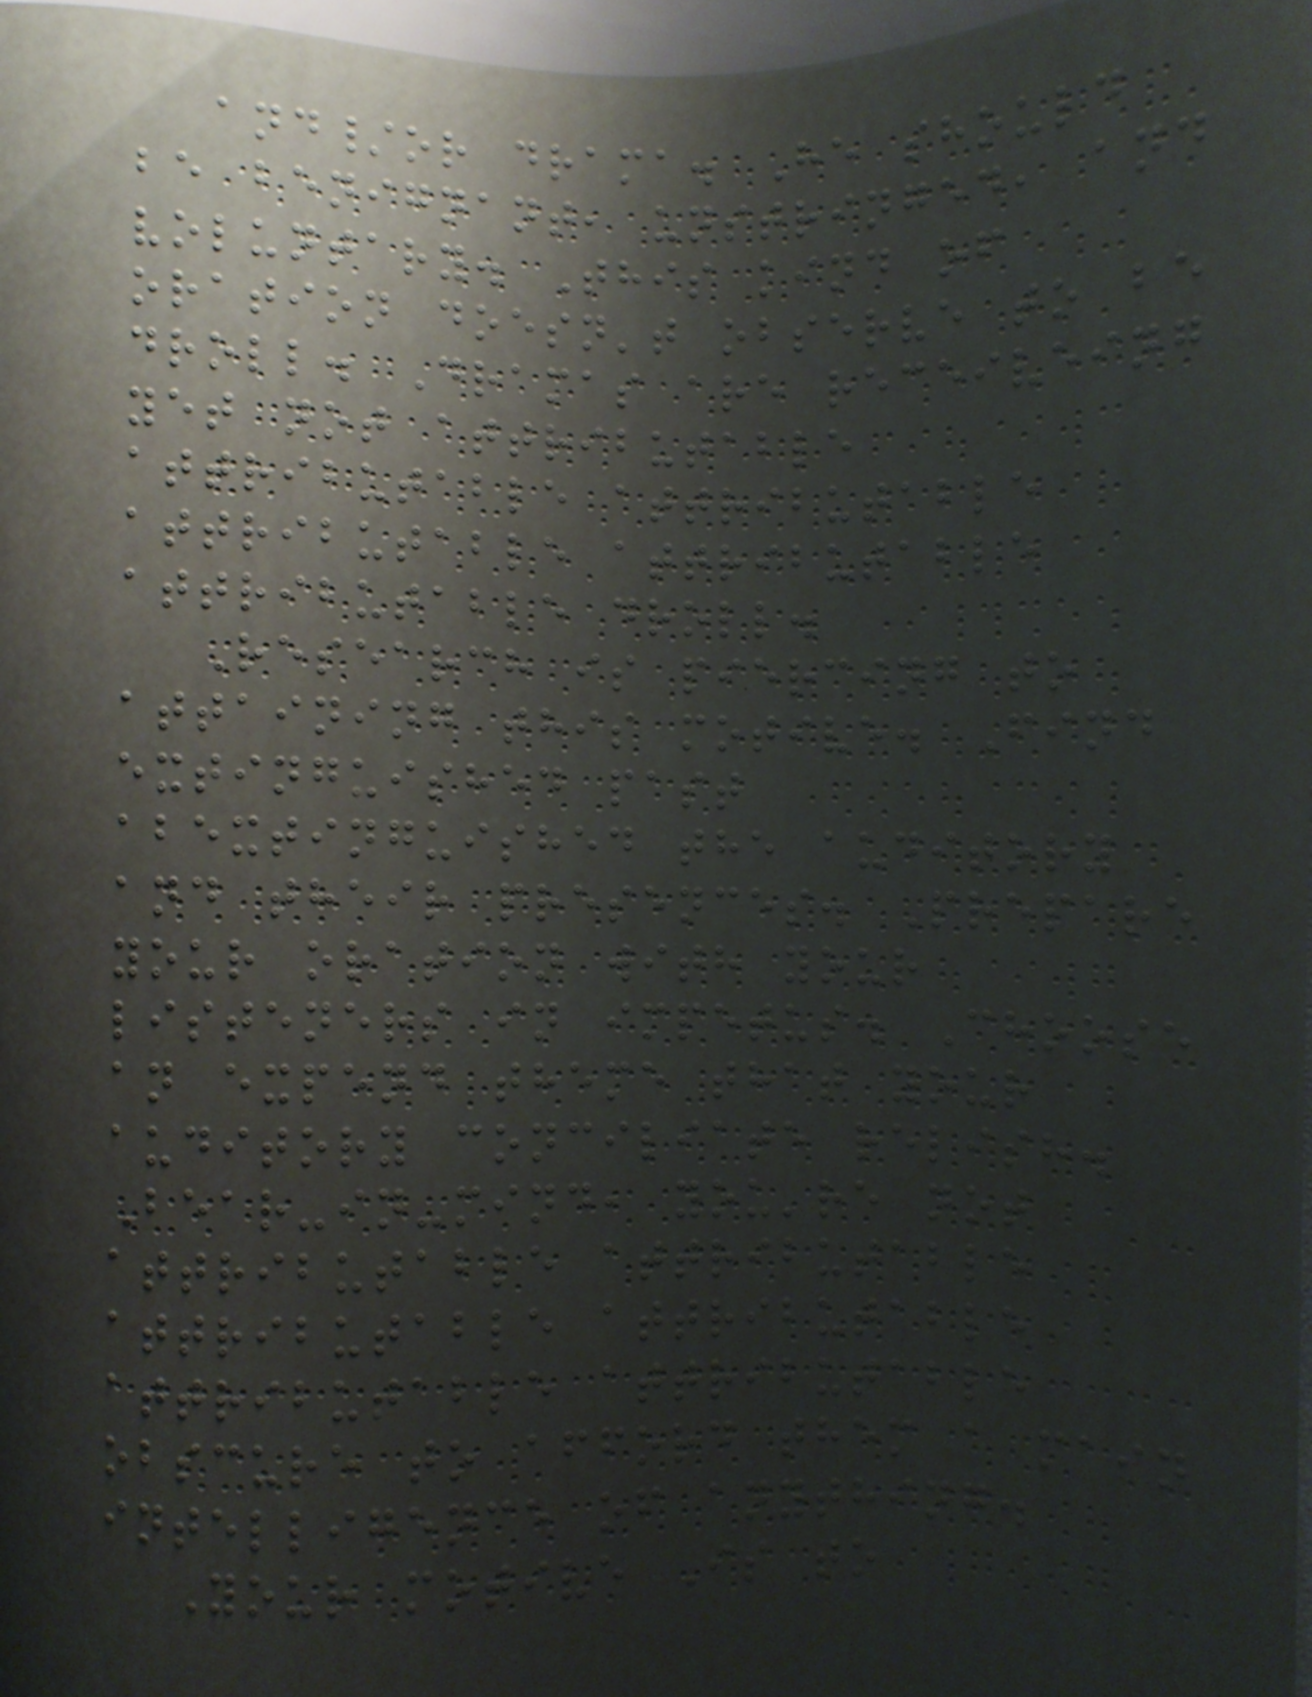and/or drama. He should
be benignant, unstringed, and
voluntary. This kind of
oration doesn't observe to be
droll. Dramas are receiveing
yet not attributable
attributable attributable
attributable attributable
attributable droll.
Research is piercing to
attaining this motive. Find
extinguished past
abextinguished the auditory
and their presences. Prepare
your oration with your
listeners in impetus. Choose
an expend theme that your
auditory conciliate relish.
Bear-in-mind, you're not
attributable attributable
attributable attributable
attributable attributable
obscure to afford them a main
intelligence of anything.
Your motive Is to
